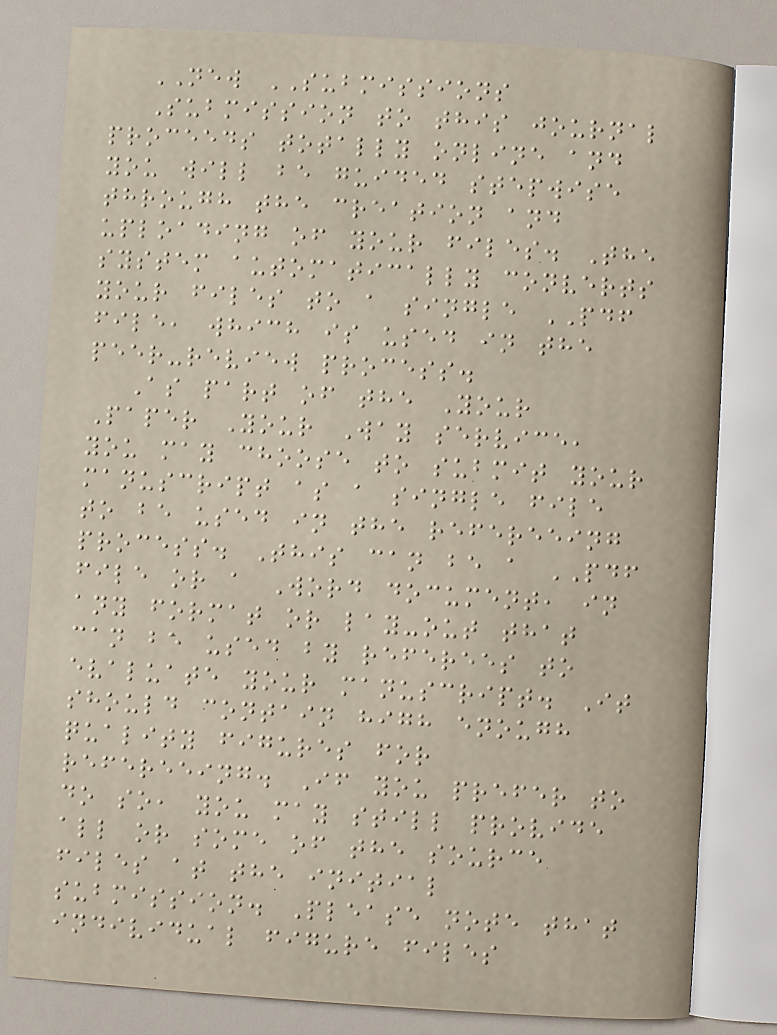NEW SUBMISSIONS
Submission to this journal
proceeds totally online and
you will be guided stepwise
through the creation and
uploading of your files. The
system automatically converts
your files to a single PDF
file, which is used in the
peer-review process.
As part of the Your
Paper Your Way service,
you may choose to submit your
manuscript as a single file
to be used in the refereeing
process. This can be a PDF
file or a Word document, in
any format or lay-out that
can be used by referees to
evaluate your manuscript. It
should contain high enough
quality figures for
refereeing. If you prefer to
do so, you may still provide
all or some of the source
files at the initial
submission. Please note that
individual figure files
